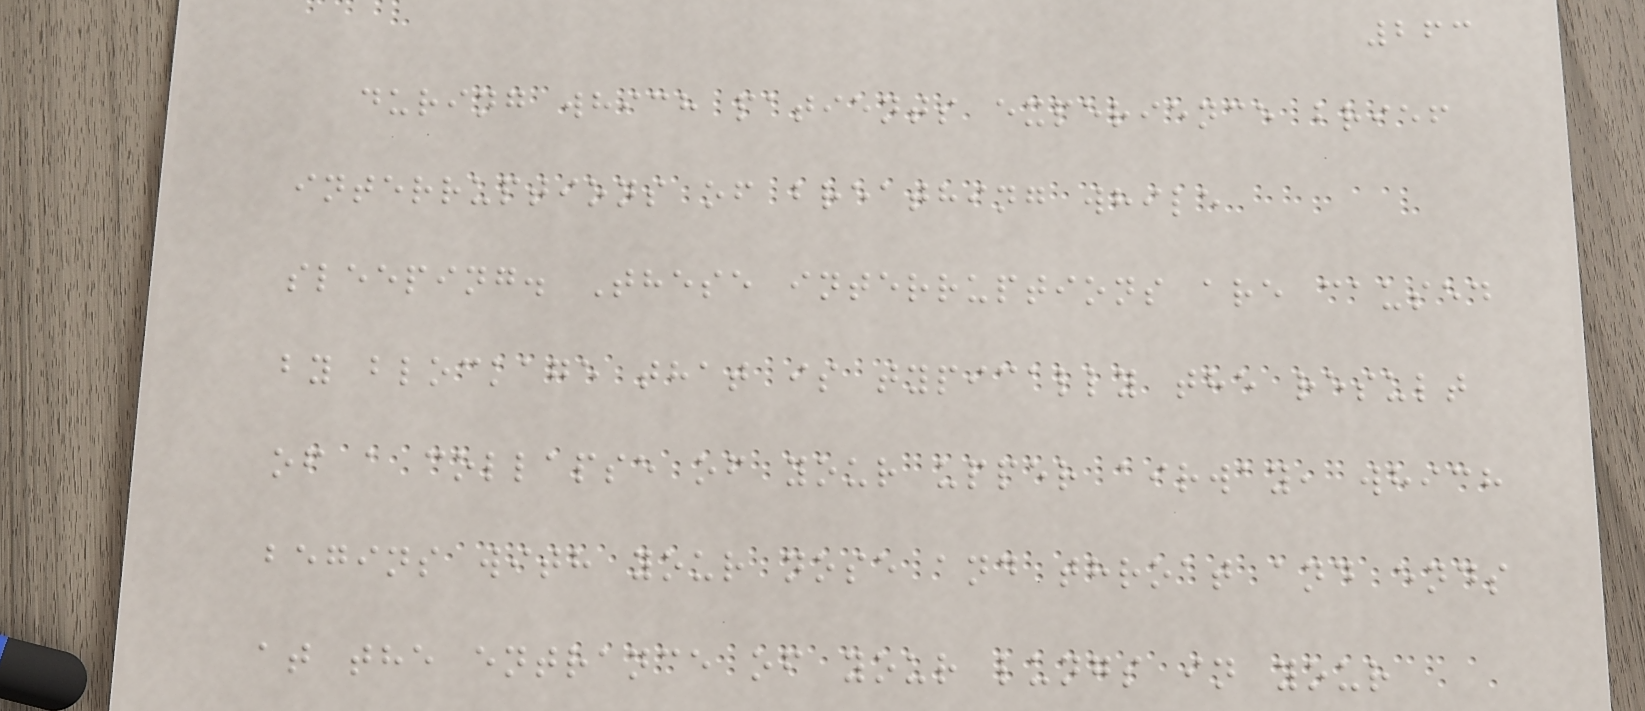263
during which patients experience brief
interruptions of breathing while
sleeping. These interruptions are caused
by blockage that is typically the result
of a collapse of your upper airway, which
begins with your nose and throat and ends
at the entrance of your lungs in your
